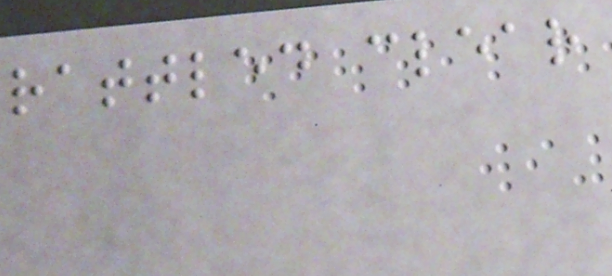rattled clear
